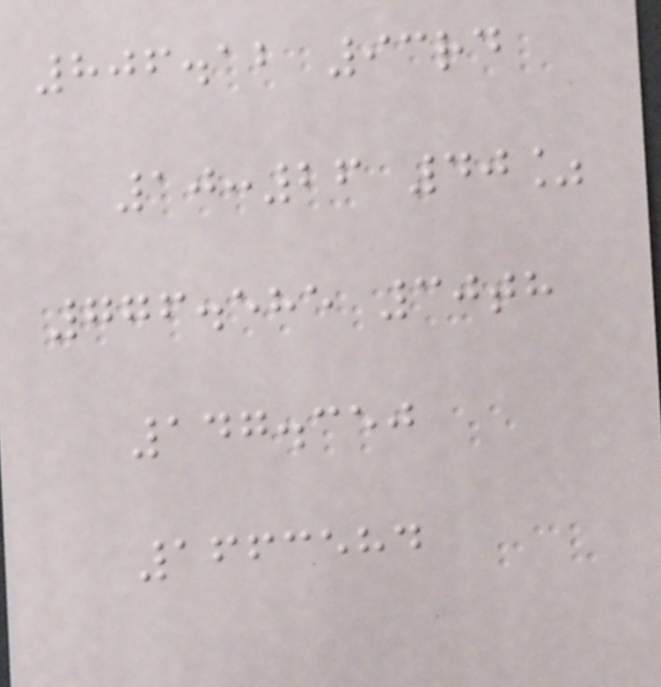806.12 93rd
10:26 40%
776.585 30th
147.350
1663584
